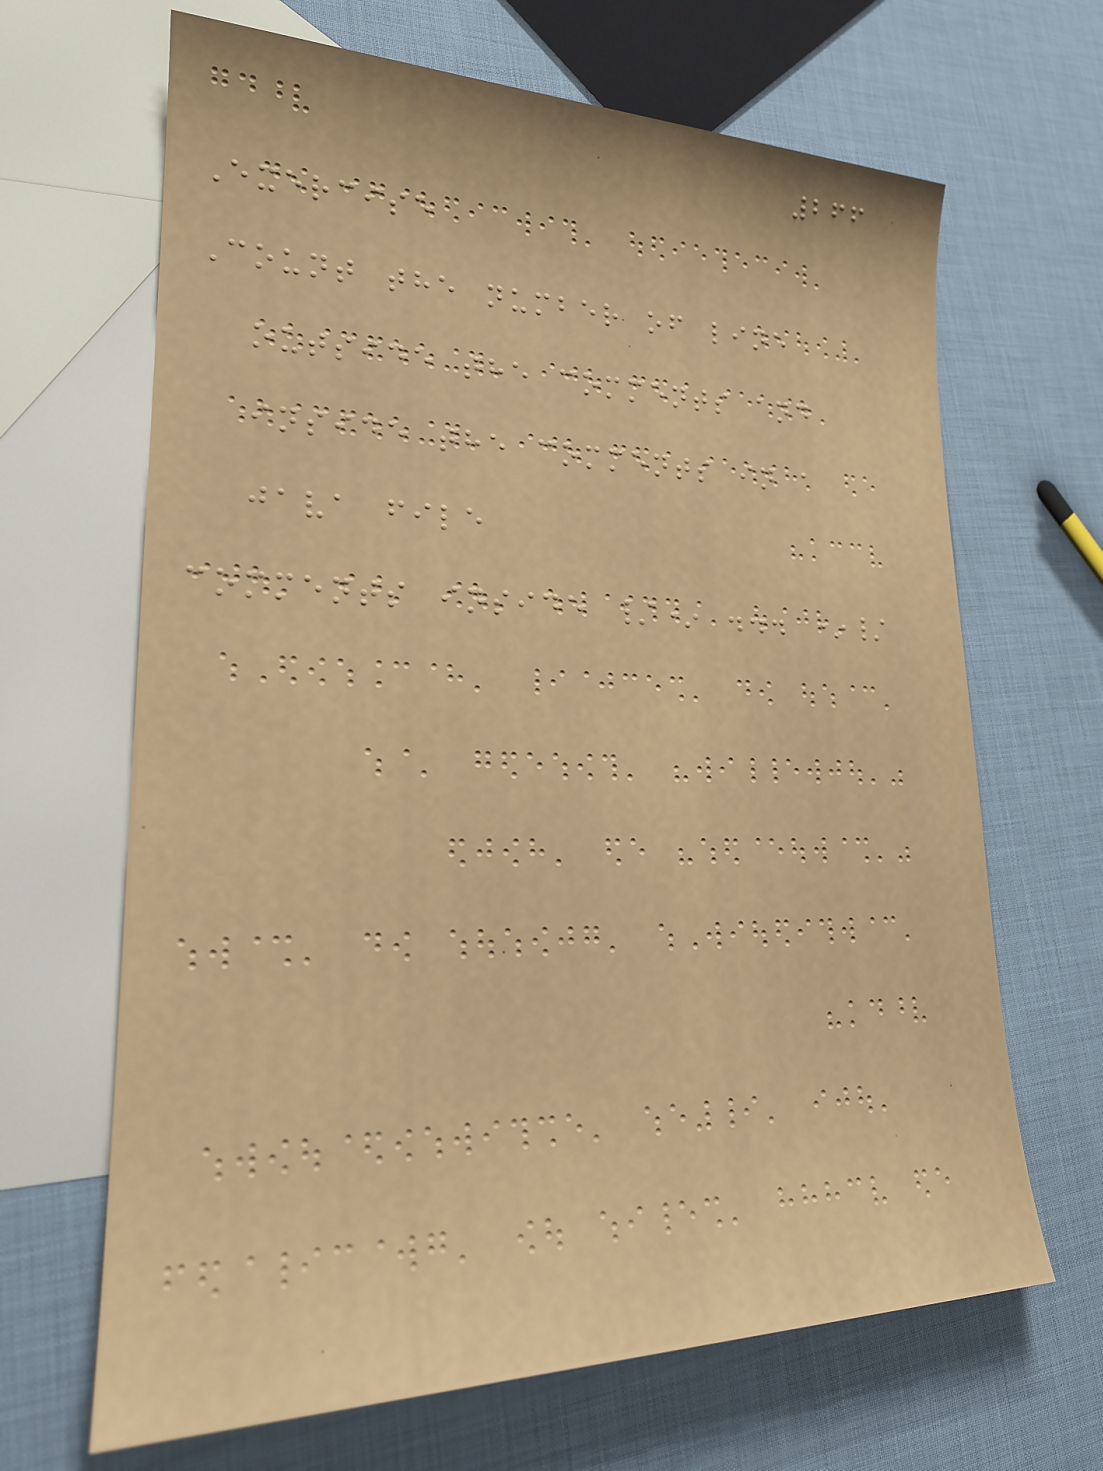266
Exercise
Count the number of line
outside the comments and
inside the comments in a
java file
comments inside /* ... */
